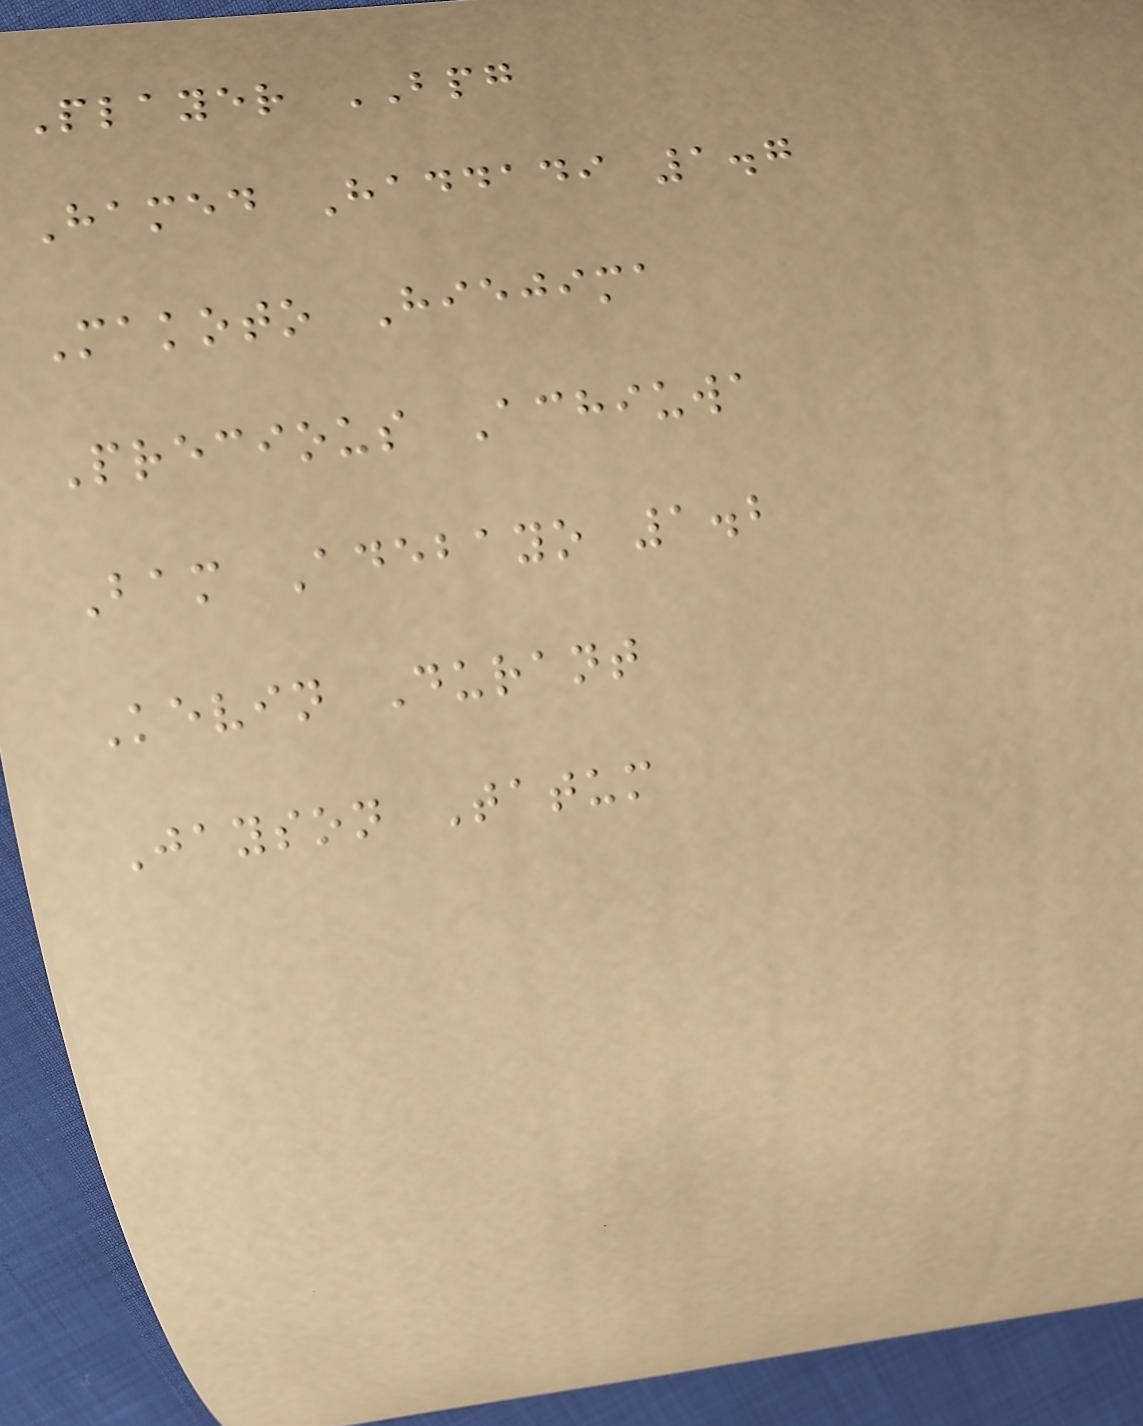Player BPG
Hamed Haddadi 1.7
Makoto Hiejima
Precious Achiuwa
Bam Adebayo 1.2
Kevin Durant
Jayson Tatum
